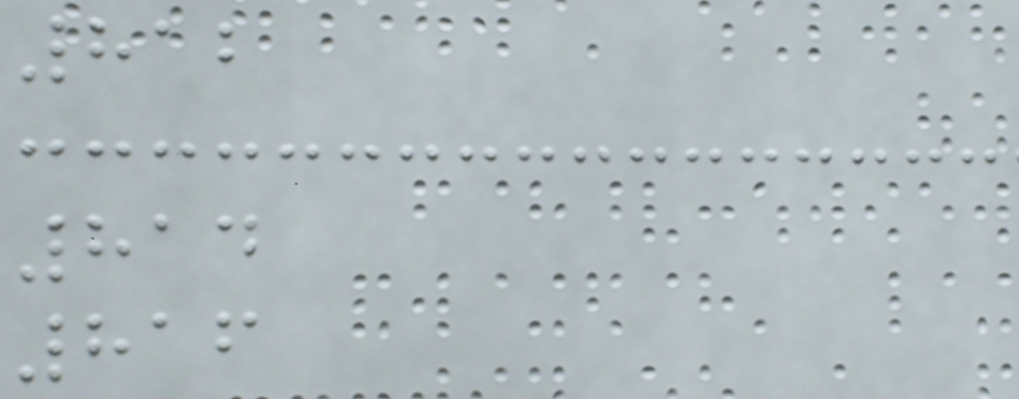812
814
816
